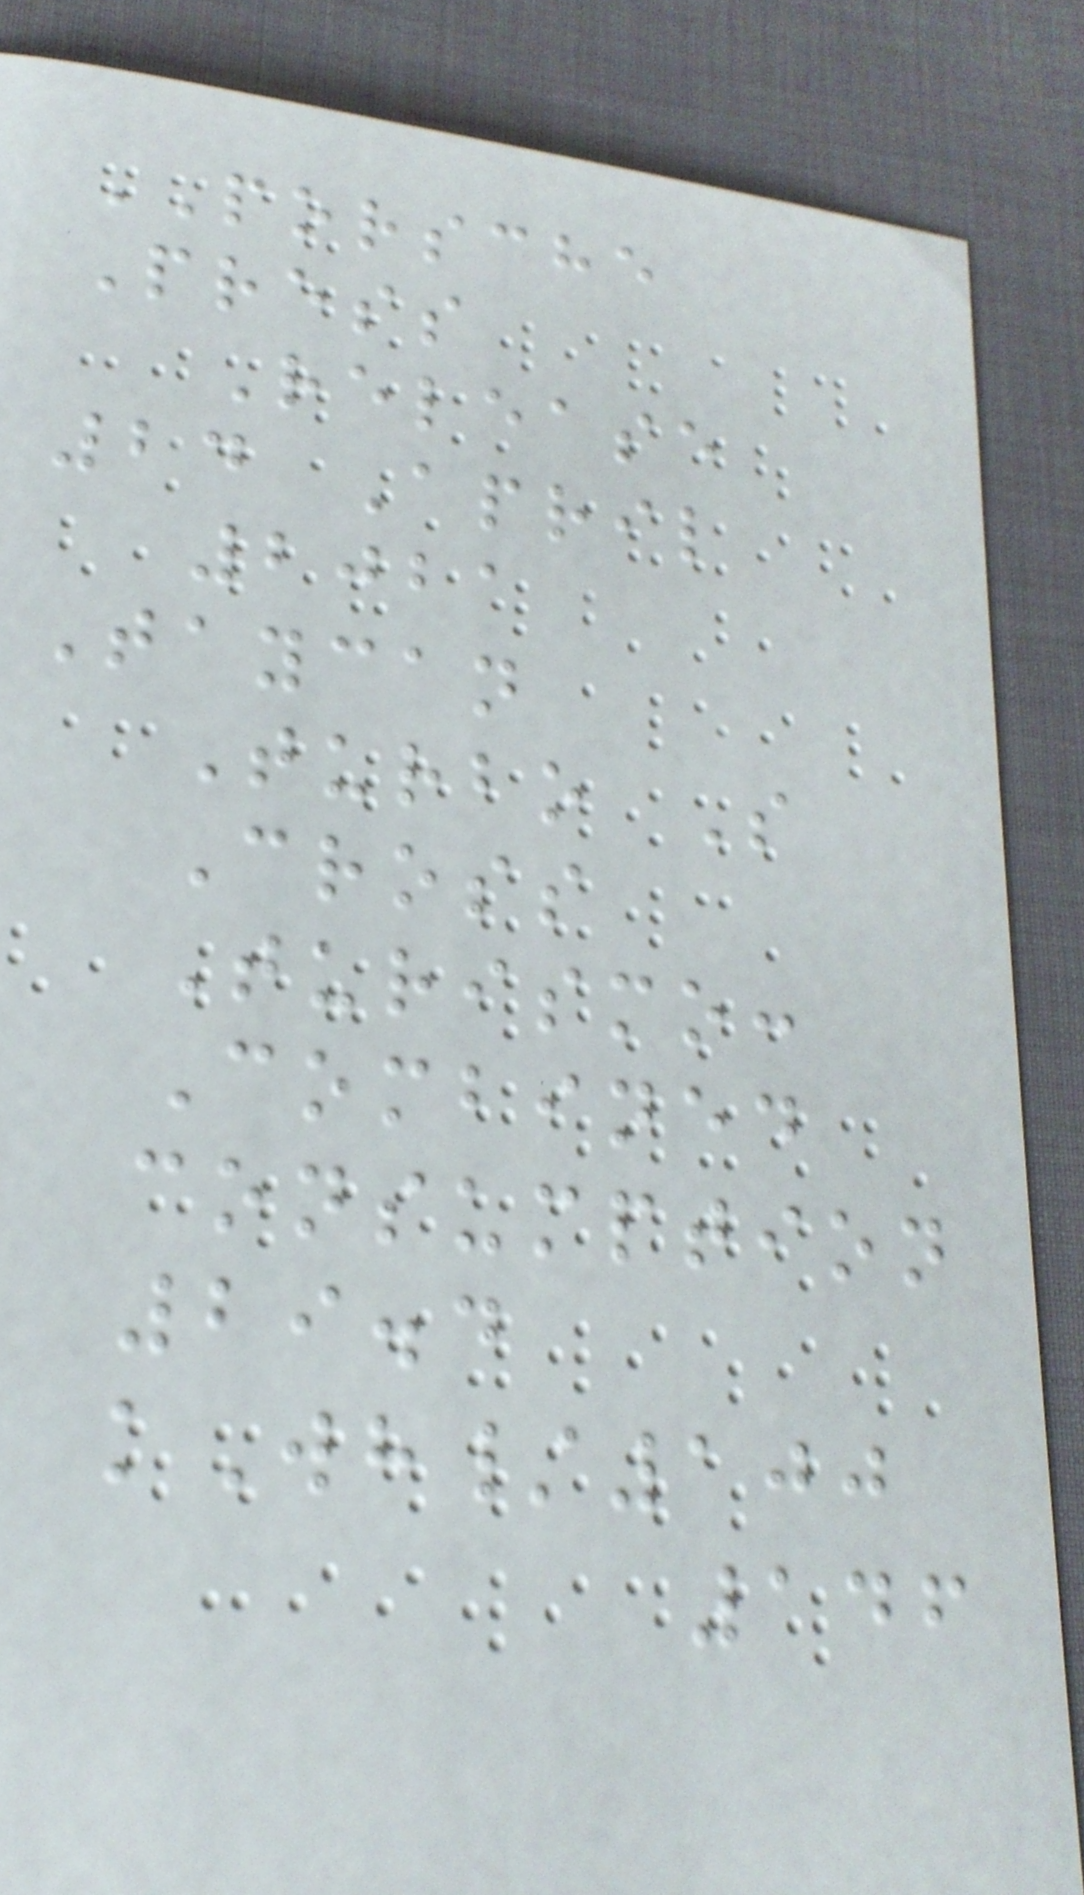PORSCHE
Press
Release
24 April
2021
Taycan
Turbo S
Cross
Turismo:
Combined
consumption
29.4
kWh/100
146
